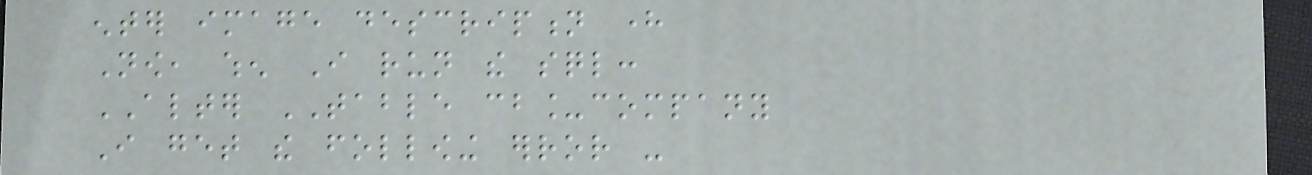enter image description here
Now, when I run the sql:
ALTER TABLE cb_company
I get the following error -
